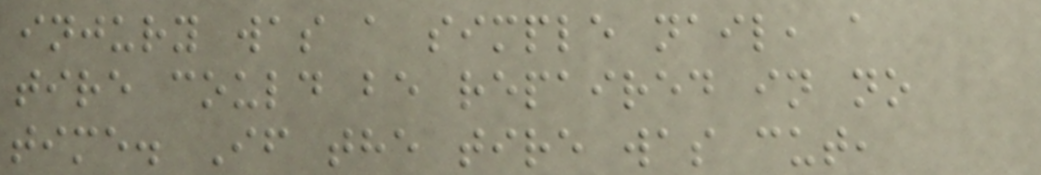injury was a simple nail, a
tire could be repaired in no
time. If the tire was cut,
